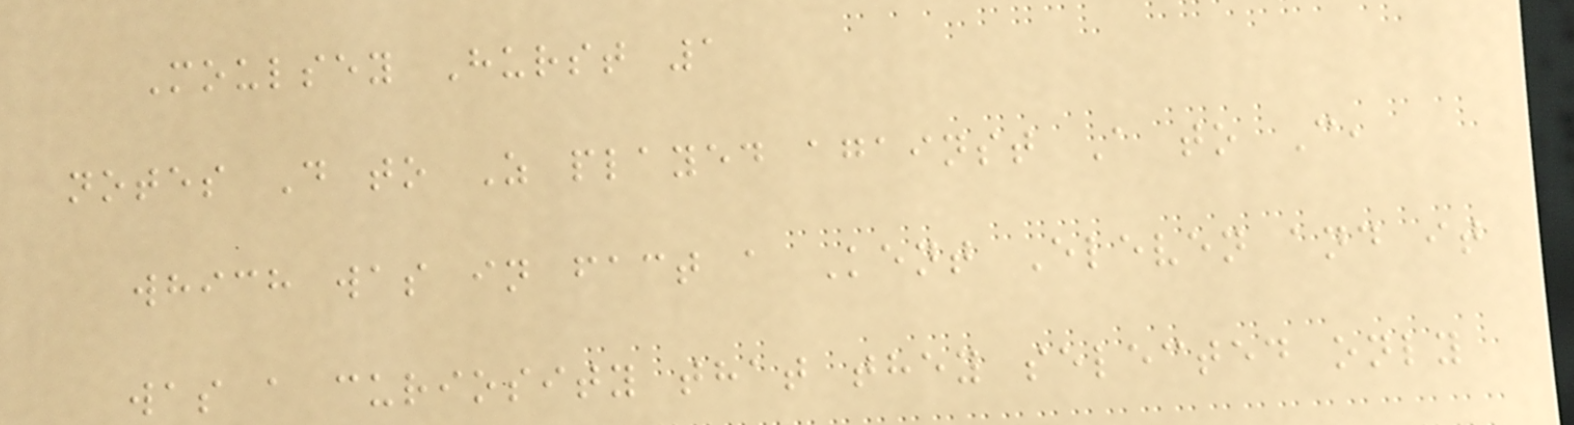Moulsey Hurst 1
notes D to Z played against A to C,
which was in fact a Kent Eleven and it
was a curiosity that they selected only
